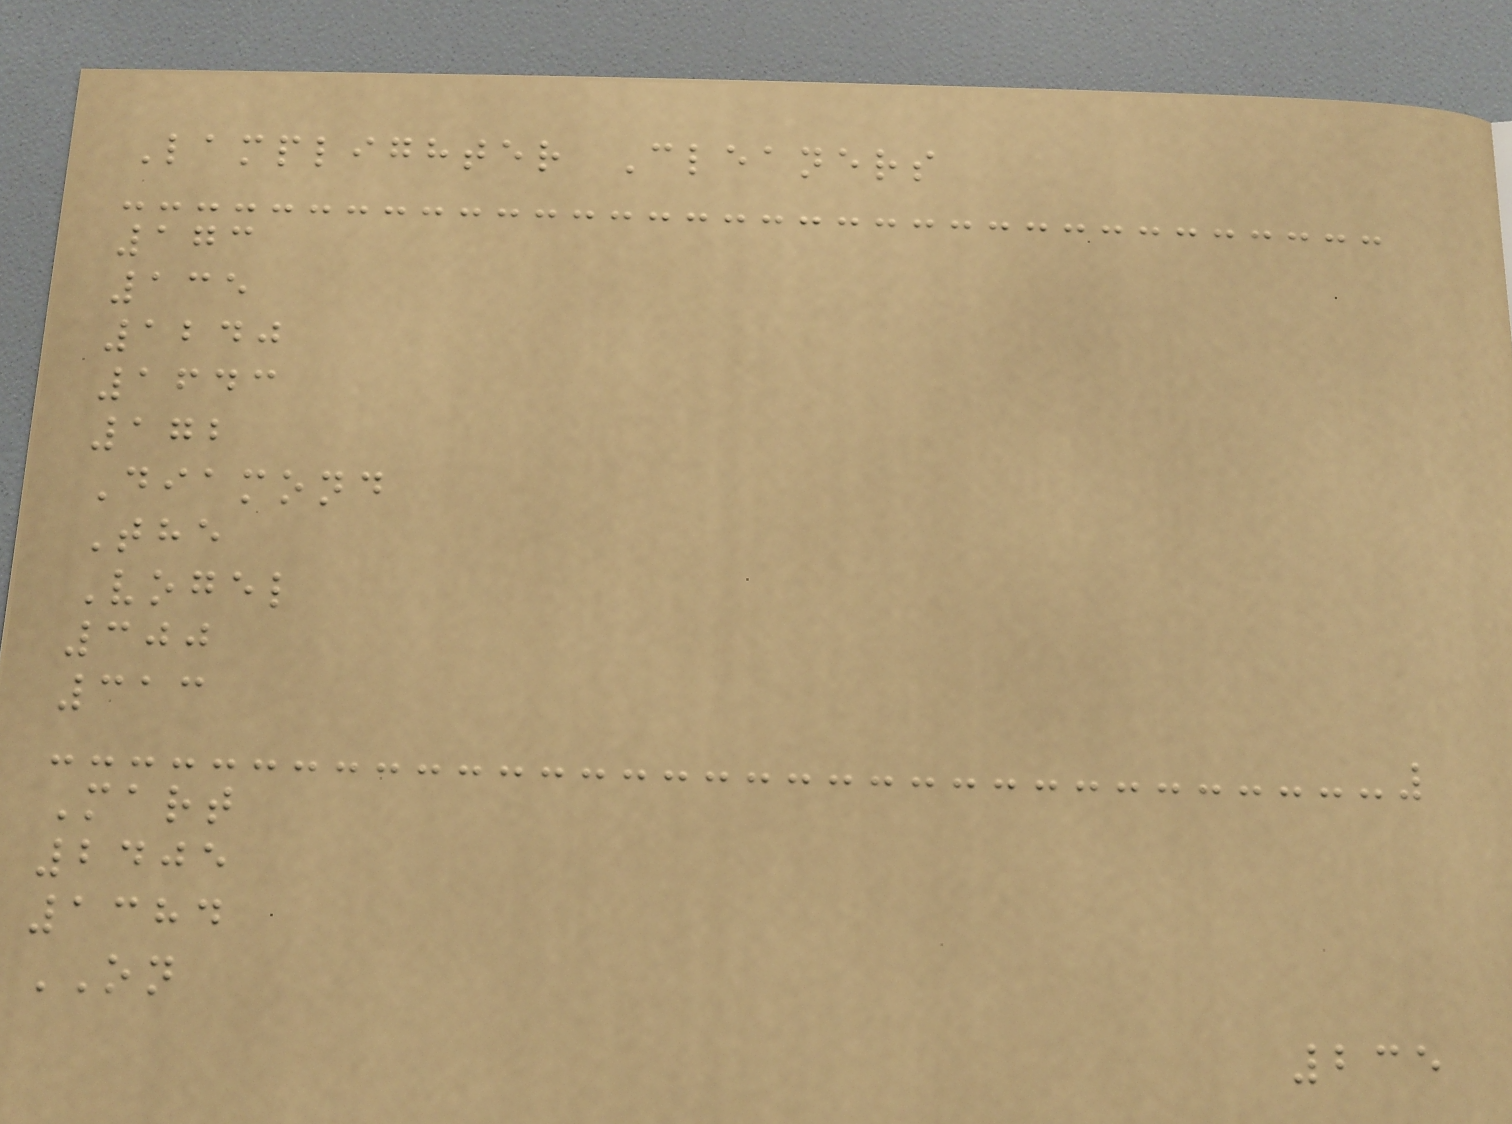Lamplighter Cleaners
173
135
1240
1643
172
Diamond
The
Vogel
300
313
Mart
2405
1384
ON
235
